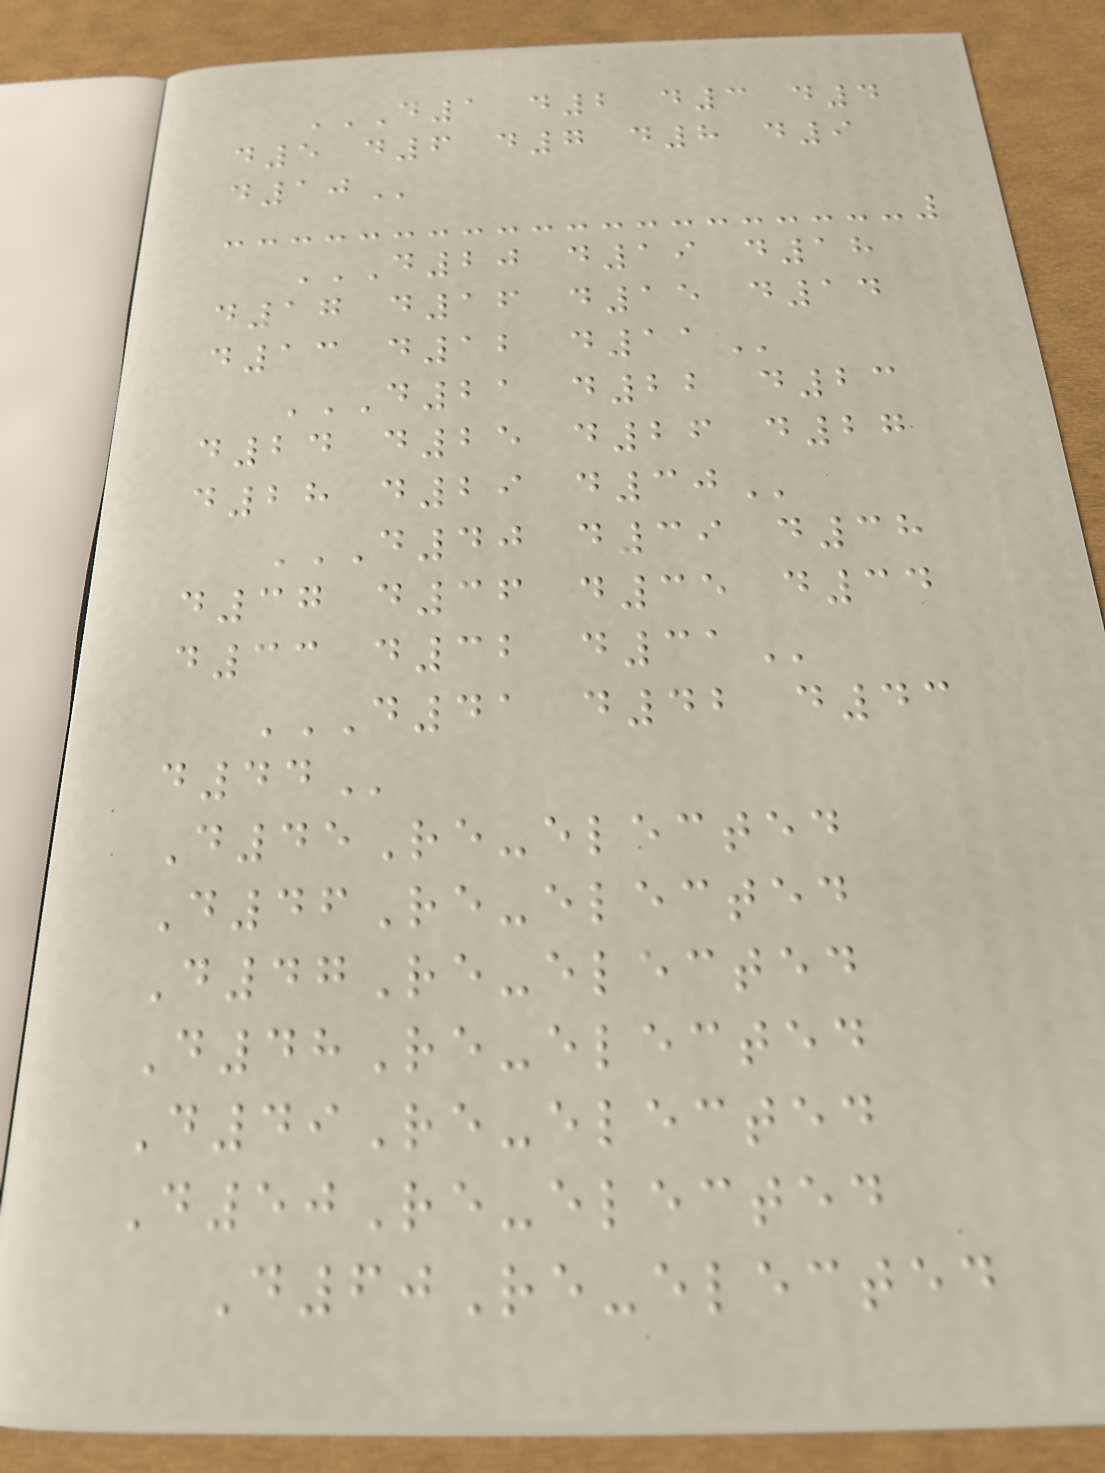D1 D2 D3 D4
D5 D6 D7 D8 D9
D10
D20 D19 D18
D17 D16 D15 D14
D13 D12 D11
D21 D22 D23
D24 D25 D26 D27
D28 D29 D30
D40 D39 D38
D37 D36 D35 D34
D33 D32 D31
D41 D42 D43
D44
D45Re-elected
D46Re-elected
D47Re-elected
D48Re-elected
D49Re-elected
D50Re-elected
D60Re-elected
